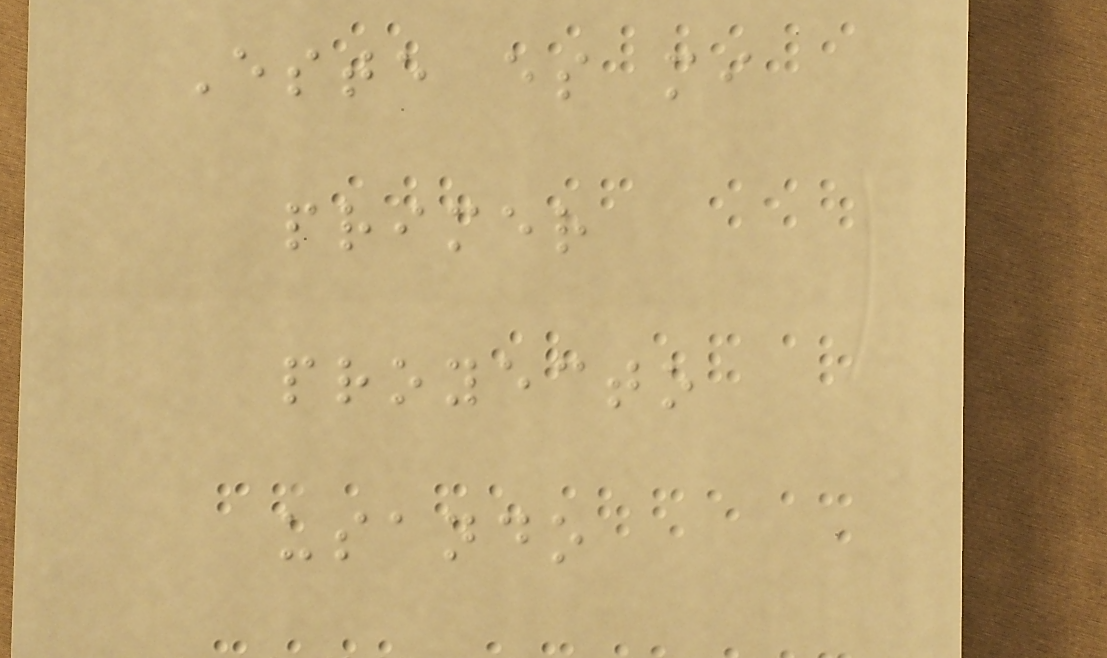Este es mi
primer
proyecto
usando
